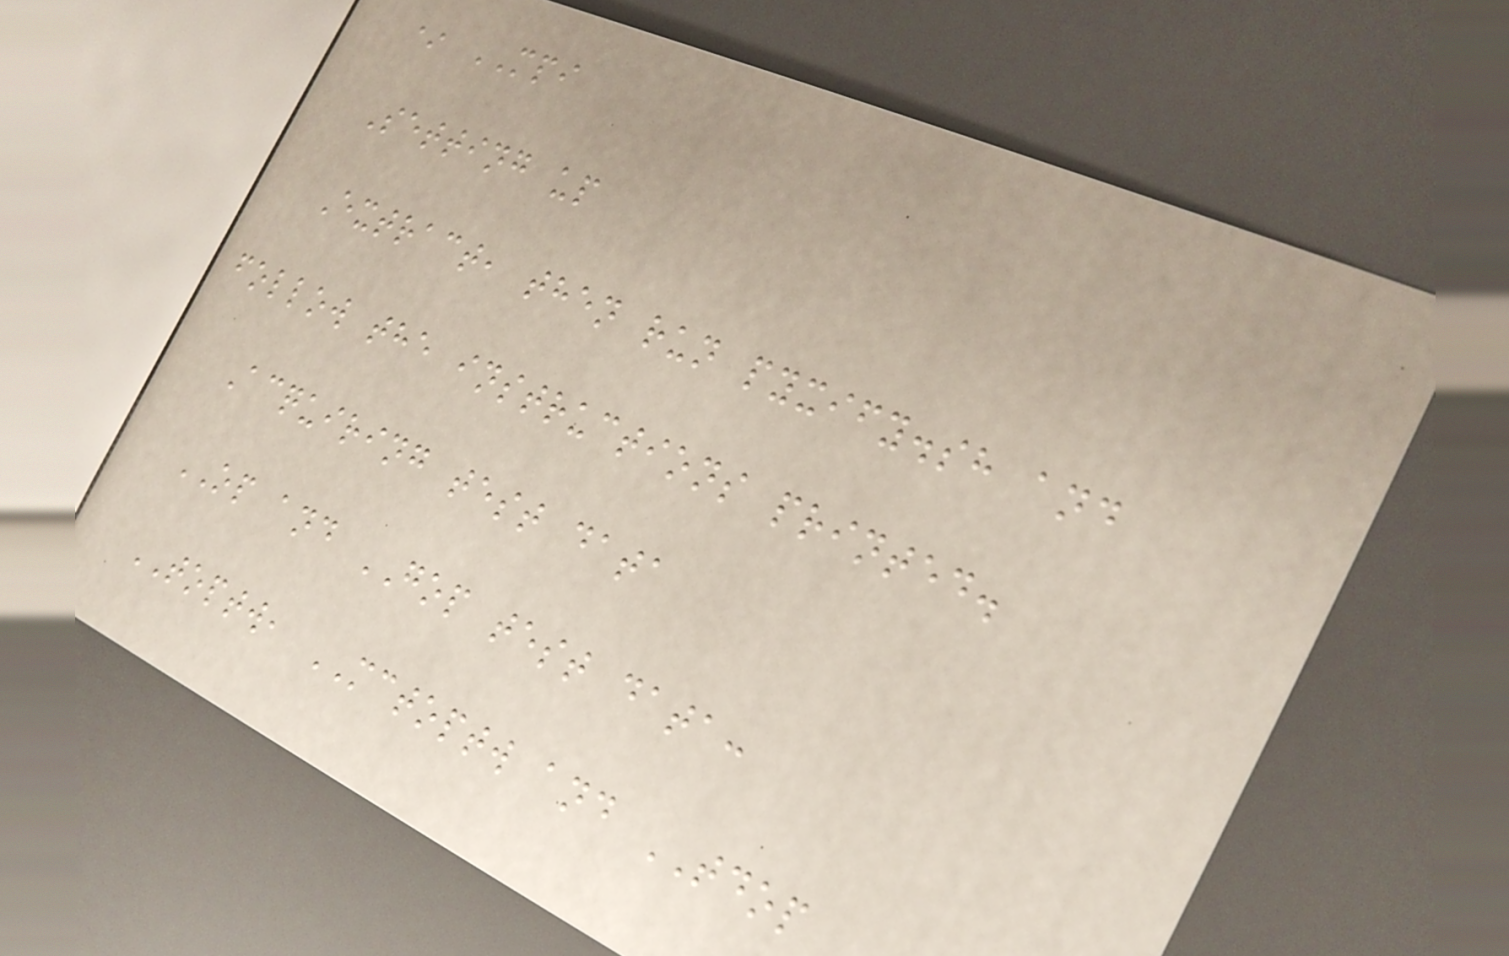* MPI
Setting up
Extract, then run pyxify.sh and
follow the instructions printed.
Acquiring test data
OP and GOP test data:
TOPTW, MCTOPTW and TDOP
